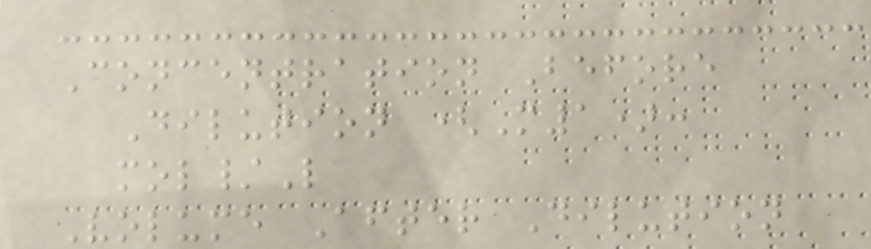Concentration Before
Dilution (M1):
mol/L
Volume After Dilution
